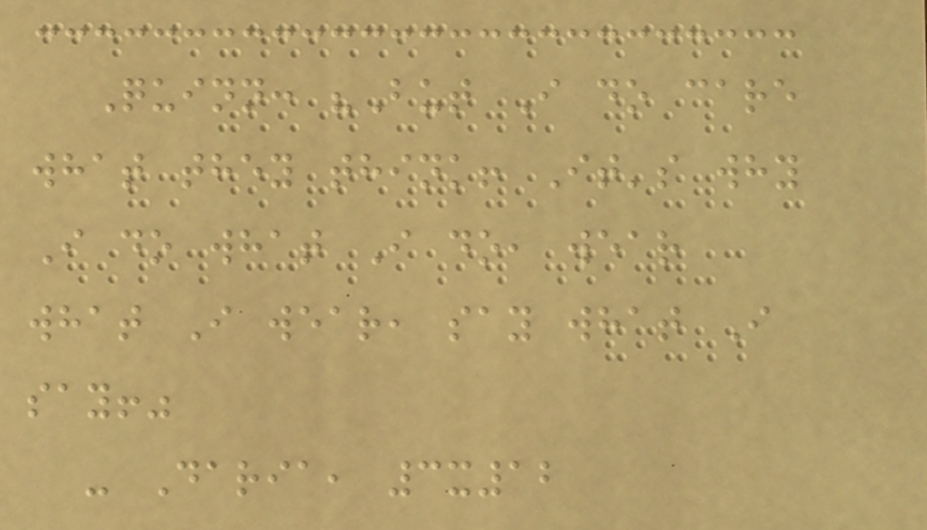Quinn: "But I do care
what they think! It's why
I do what I do, wear
what I wear, say what I
say!"
- Daria, 3x12
